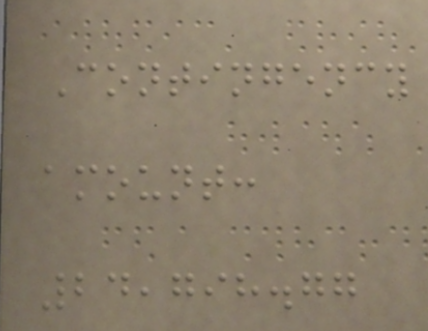Contingency
amount:
24,798.77
